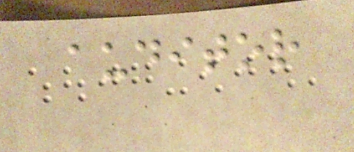auditor
